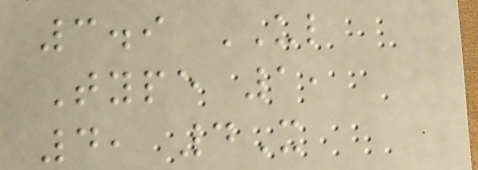3.9 UL
Type 1,
4, 4X
